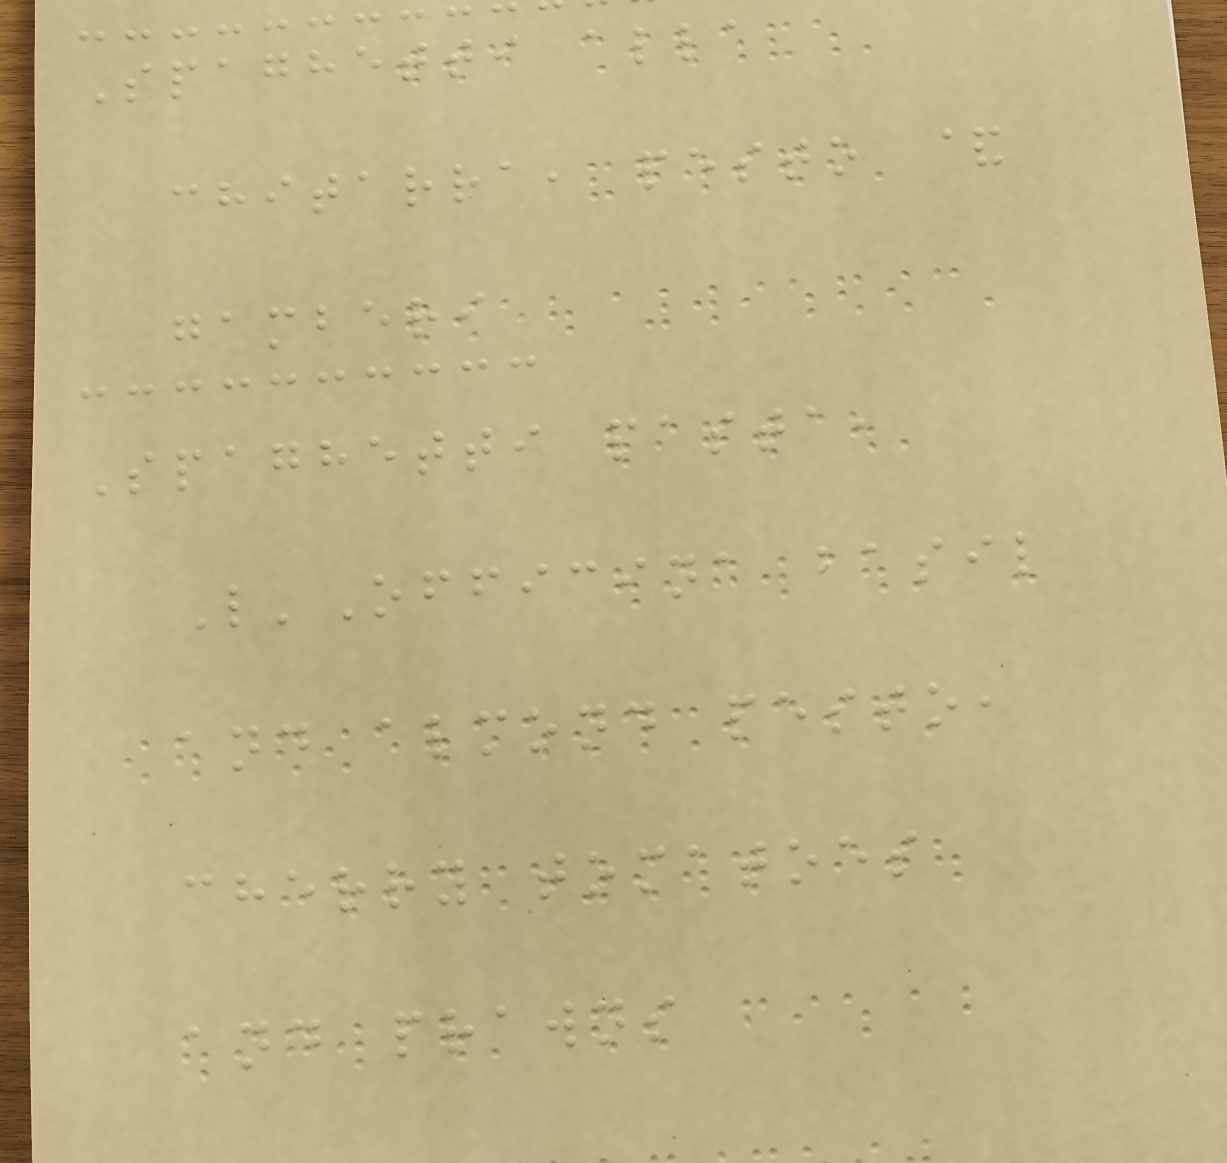Spaghetti alla
chitarra, pesto &
gamberi
Spaghetti pasta,
L'Officina basil
and almond pesto,
cherry tomatoes
and prawns
